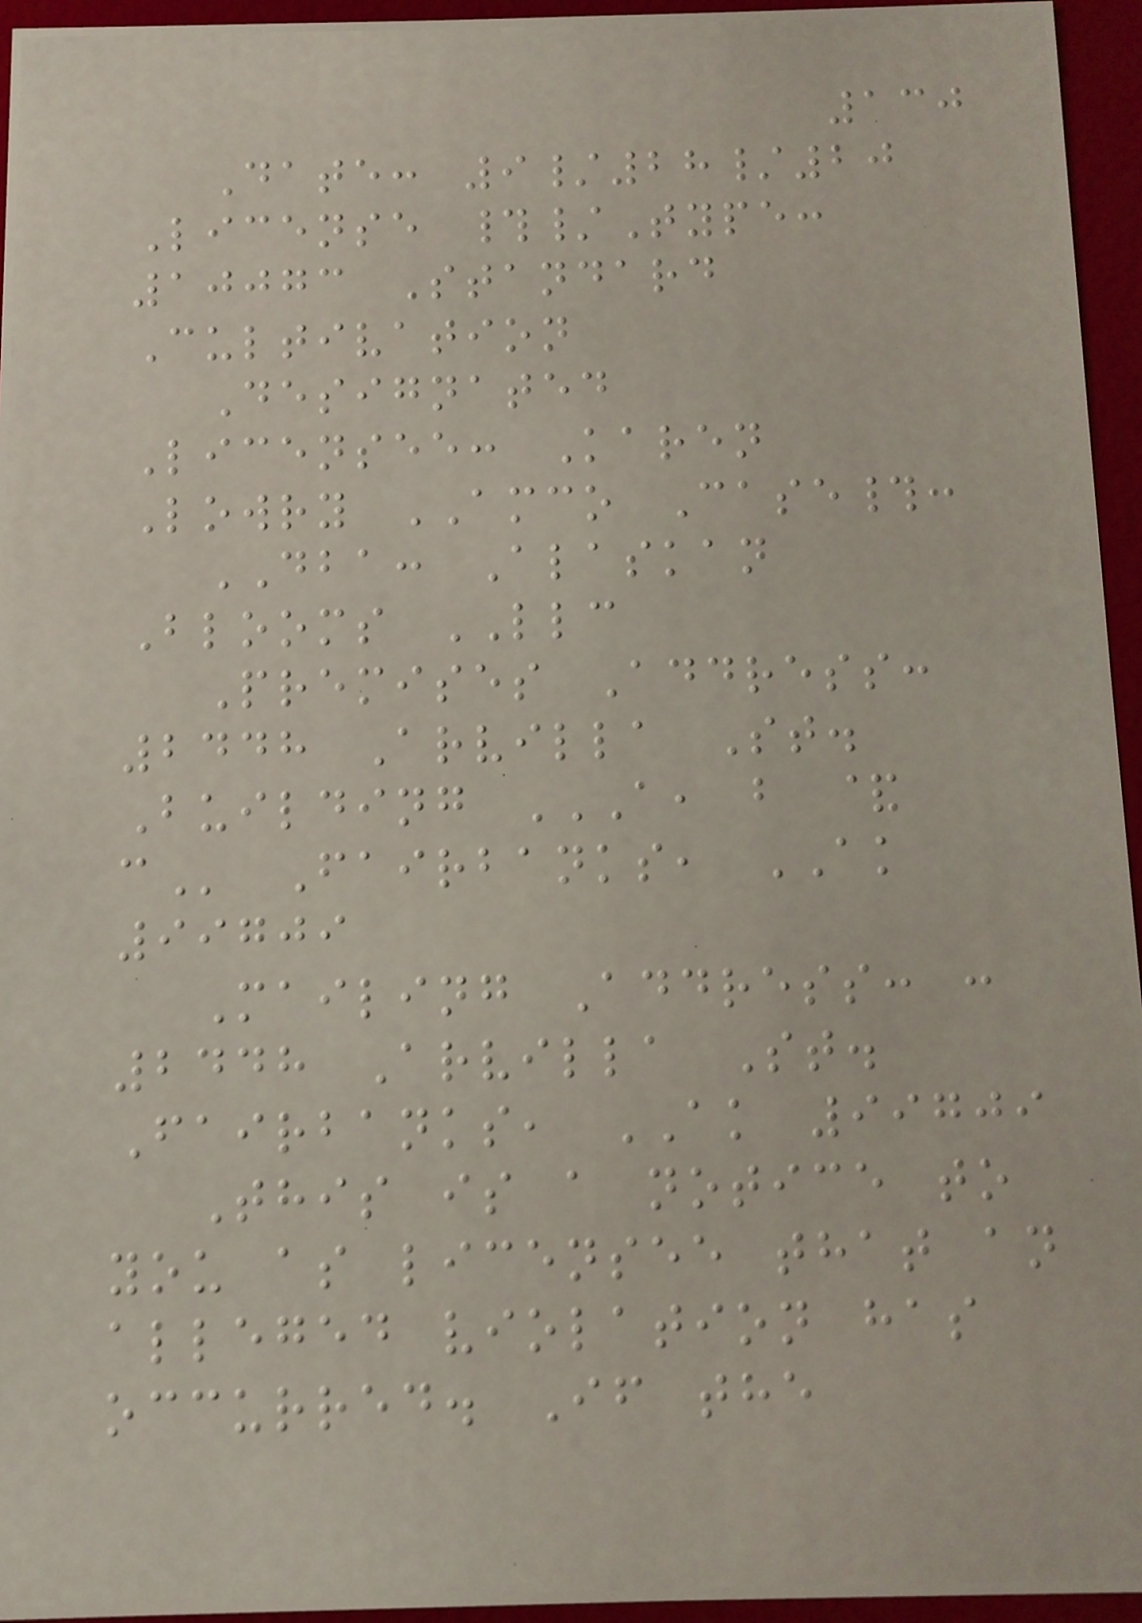130
Date: 9/28/20
License #/Type:
10073 Standard
Cultivation
Designated
Licensee: Karen
Lowry AMCO Case#:
DBA: Alaskan
Blooms LLC
Premises Address:
2448 Arvilla St.
Building A, B &
C Fairbanks, AK
99709
Mailing Address: :
2448 Arvilla St.
Fairbanks, AK 99709
This is a notice to
you as licensee that an
alleged violation has
occurred. If the
